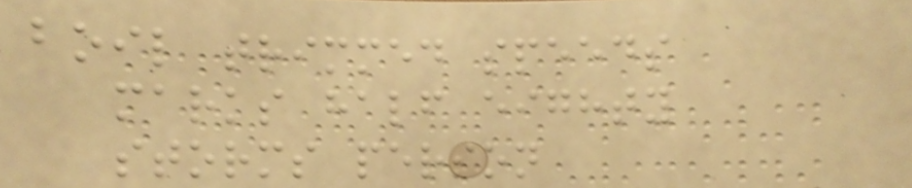boil trimmed speeds
marks half eighty
storms person
